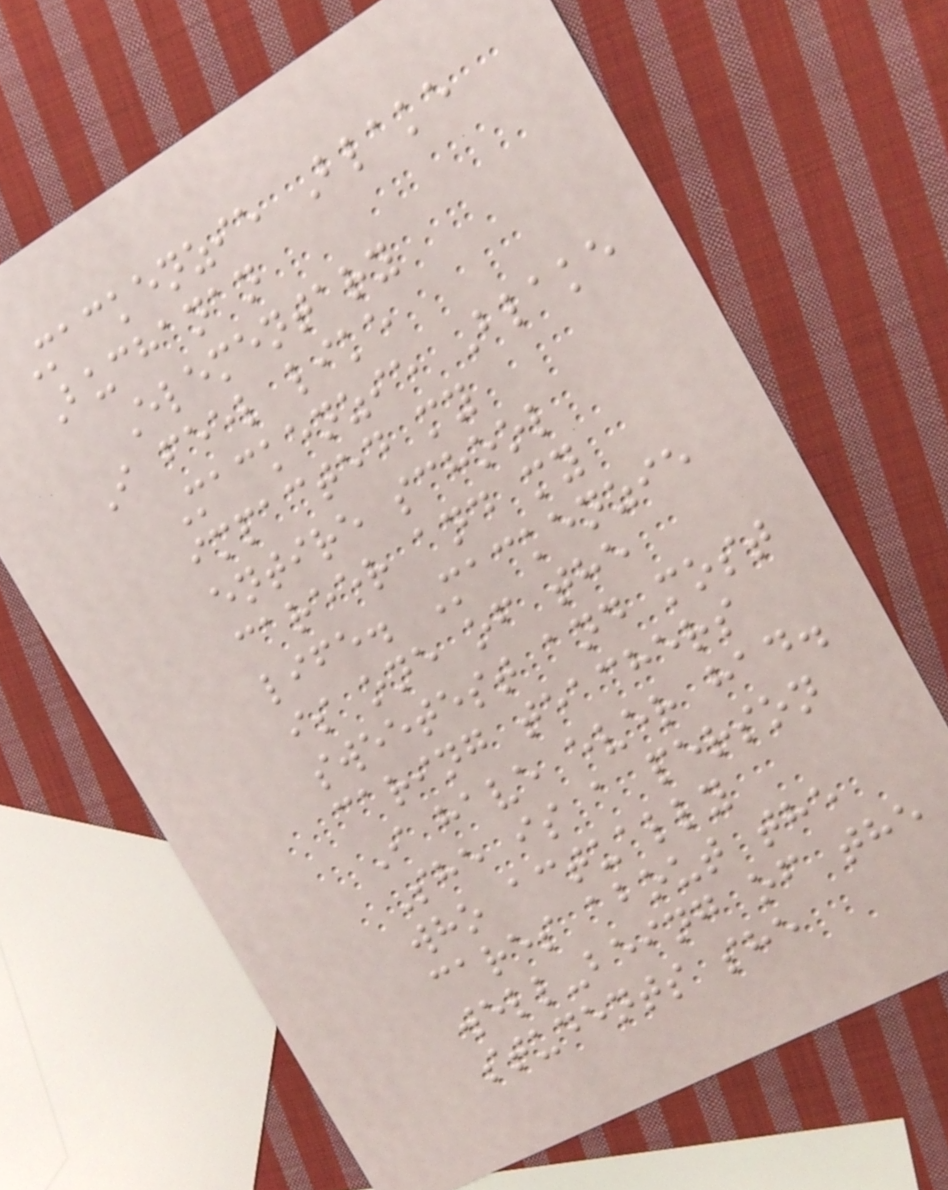Mackenzie Blake
Buchanan
Elementary
I feel like
Mackenzie Blake
impacted my
entire school
career and my
life. Mackenzie
is one of the
sweetest and most
caring teachers
I have ever had.
She is a person
who actually
cares about the
well-being of the
students she
